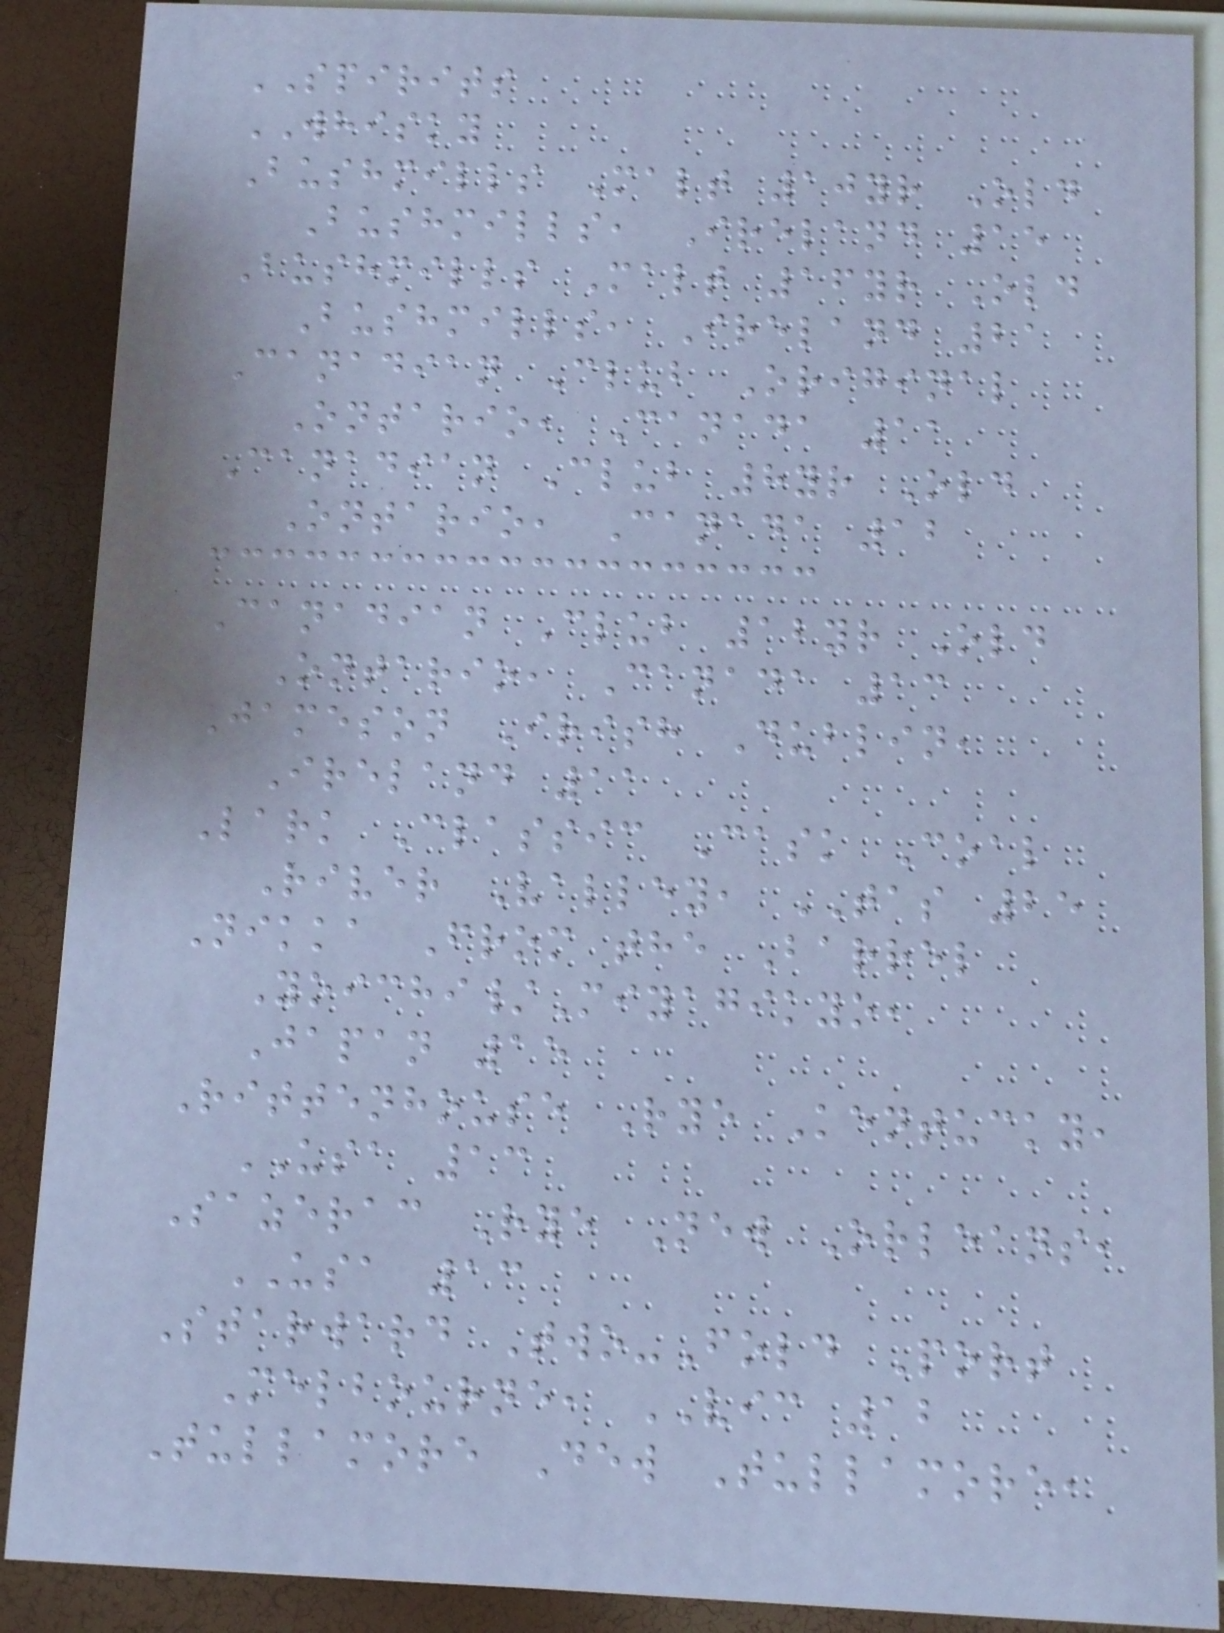SPIRITS
WHISKY
Bushmills Malt 10yr Old
Bushmills, Ireland 15
Bushmills Malt 16yr Old
Bushmills, Ireland 21
Canadian Club Original
Ontario, Canada 11
Canadian Club 8yr Old
Ontario, Canada 12
Canadian Club 12yr Old
Ontario, Canada 13
Jameson Irish Dublin,
Ireland 11
Lark Classic Cask Coal
River Valley, TAS 25
Nikka From the Barrel
Yoichi/Miyagikyo,
Japan 15
Rittenhouse Rye Kentucky,
USA 13
Sazerac Rye New Orleans,
USA 13
Starward Two-Fold Port
Melbourne, VIC 12
Tullamore Dew Tullamore,
